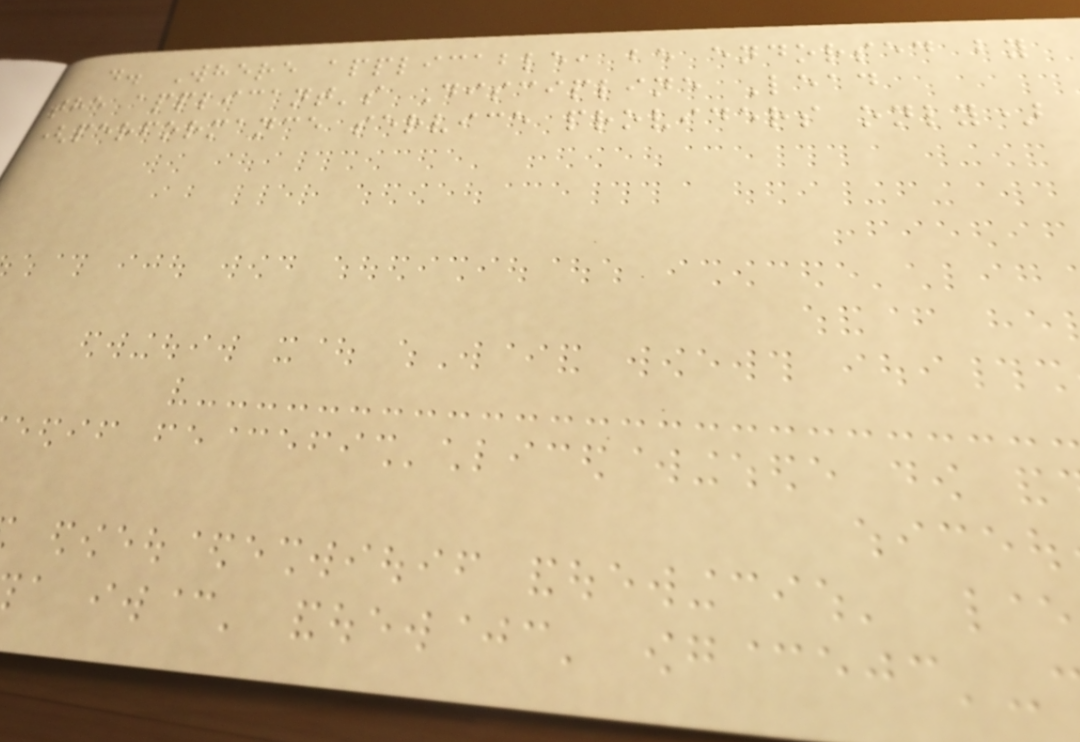d. Where applicable, be endorsed by
the applicant's Discipline Lead
(performance service providers only)
